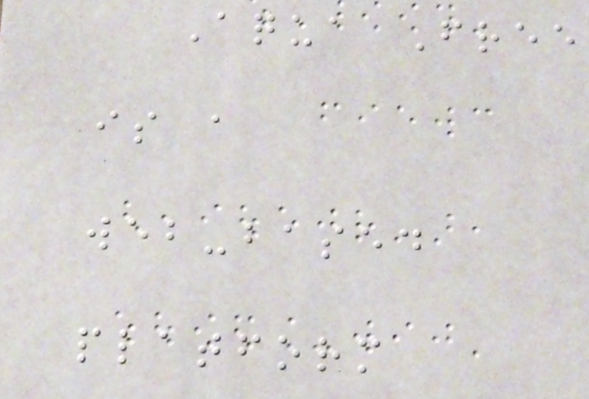Aqua Free
is a
web-based
platform
